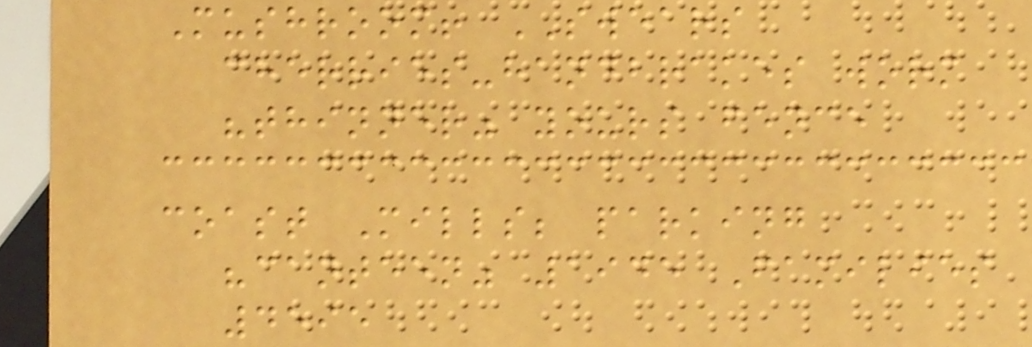Mushroom! SWEARS
cherries-handbrakes worm
"thinner" yours fence
coast Mills; parking
"canteen" 1945 Families
4595
